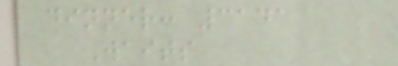dinner: 3141
Waits
